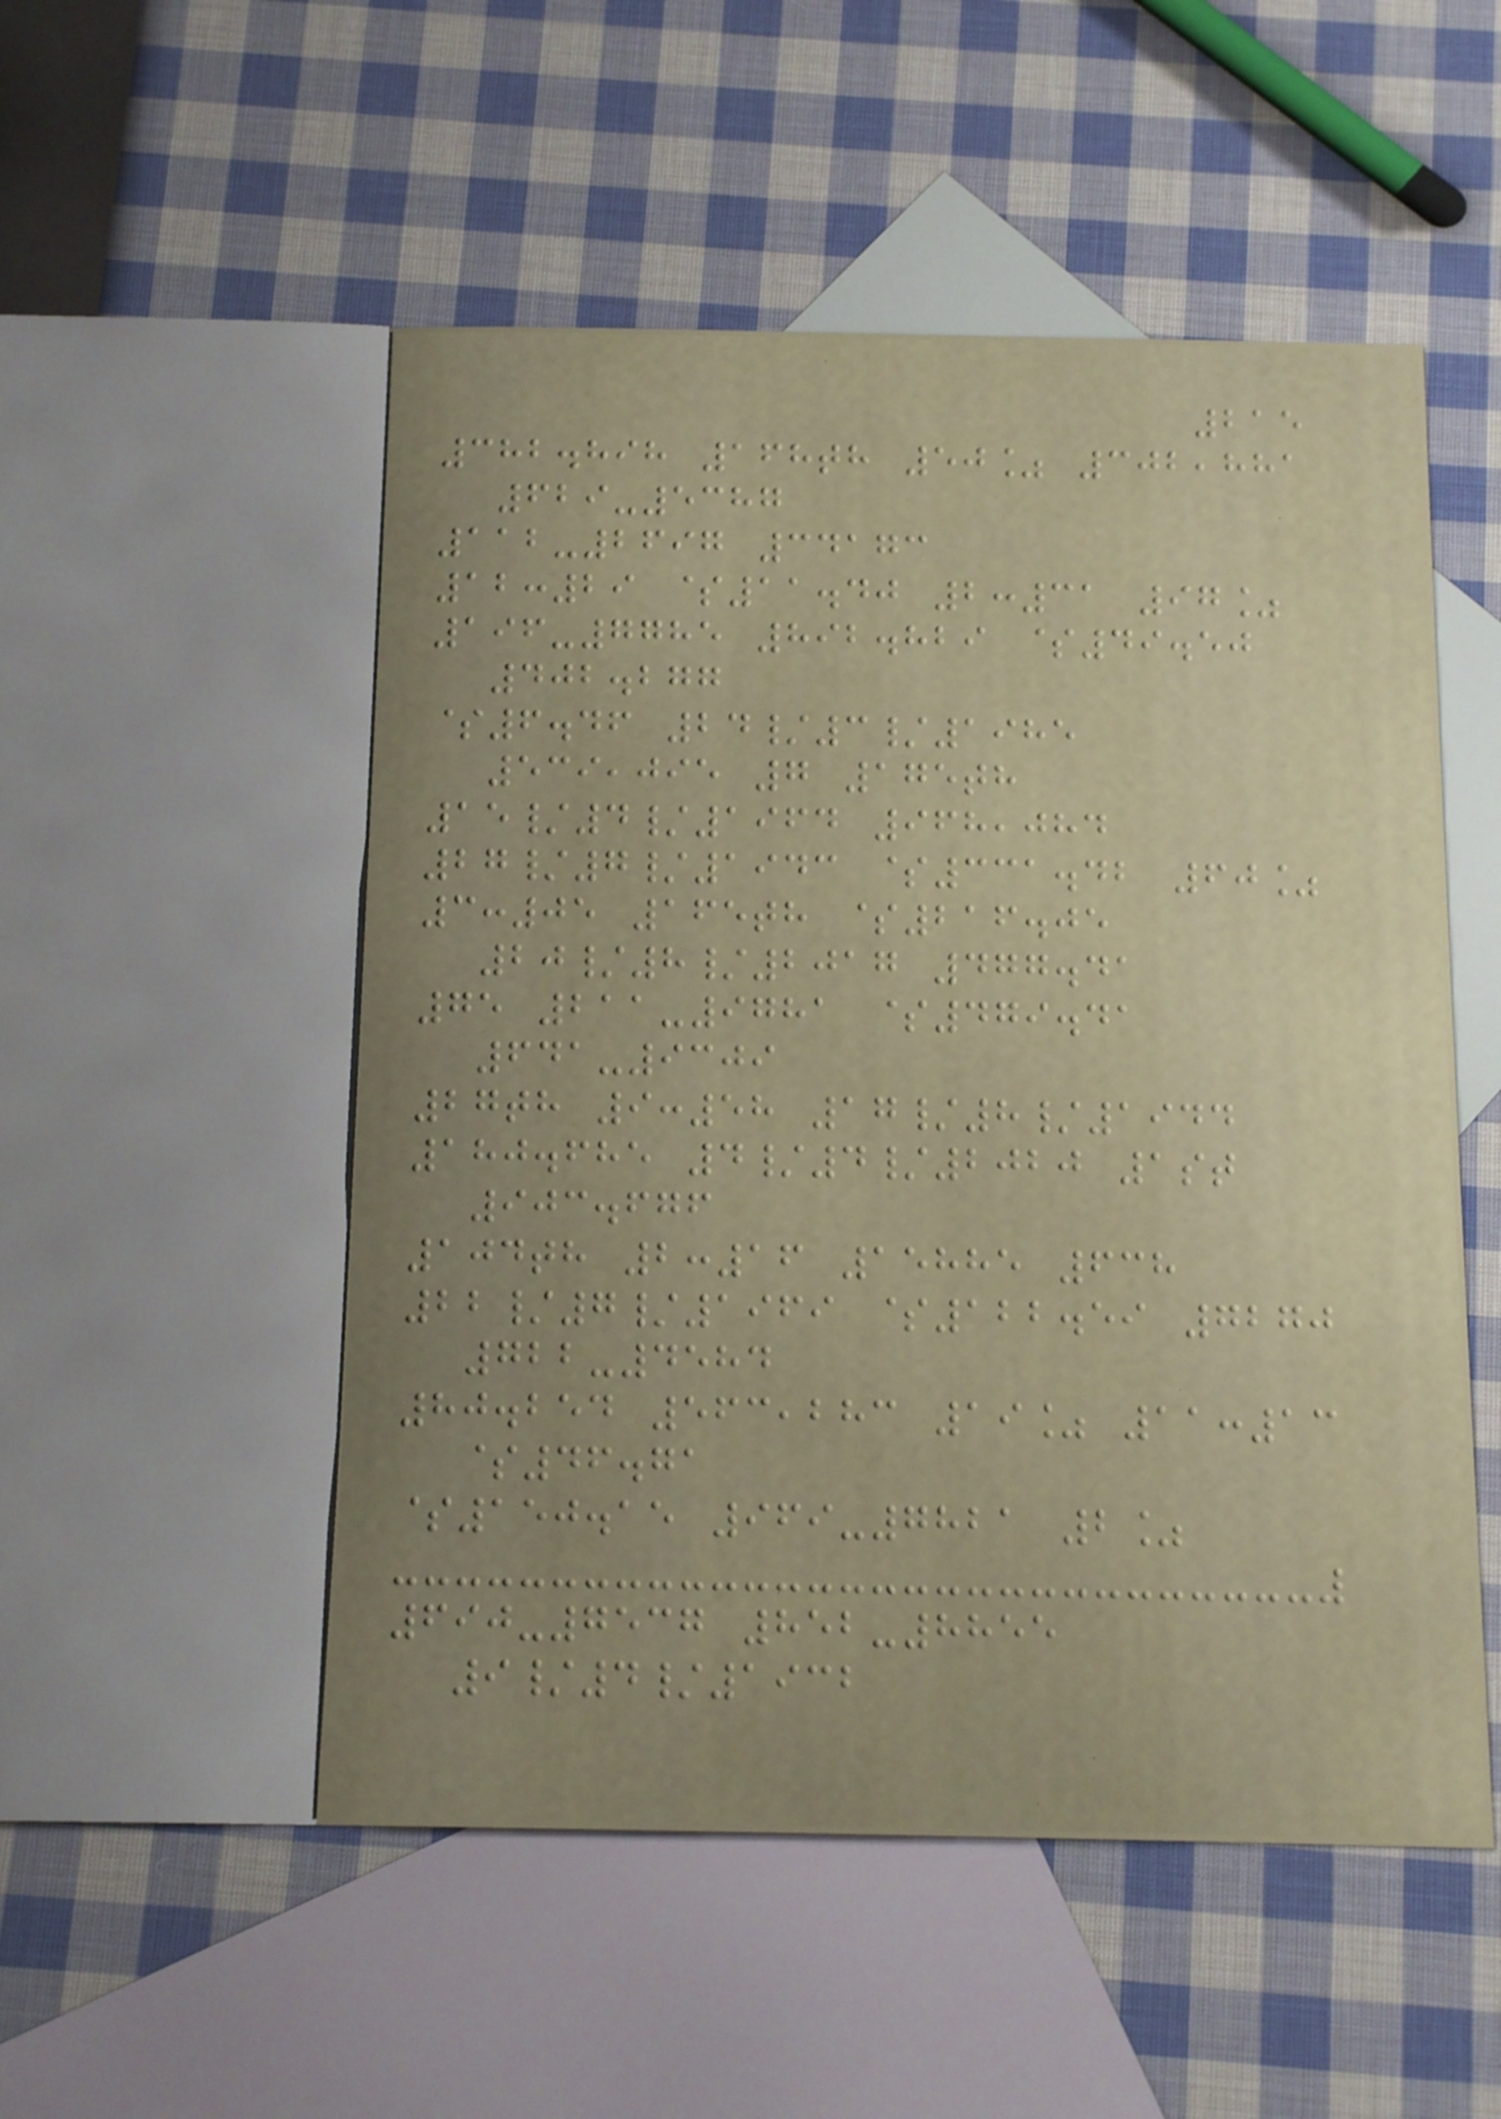215
382.898 168th 50% 302,881
629-5387
112-2697 34173
12:29 $11.40 2:31 97%
196-7785 892.829 $49.50
402.277
$6.46 24/3/1985
539,095 7 175th
15/4/1964 968,084
27/7/1943 $331.42 60%
3:05 165th $216.05
20/8/2017 477.41
75 211-9781 $479.41
641-9309
27th 9:58 17/8/1944
180.685 4/4/2020 1st
903.676
104th 2:16 15885 638
22/7/1969 $122.59 7270
722-4584
80.254 563,283 19% 11:13
$46.71
$150.15 969-7821 2%
690-7537 852-8855
9/4/1932
